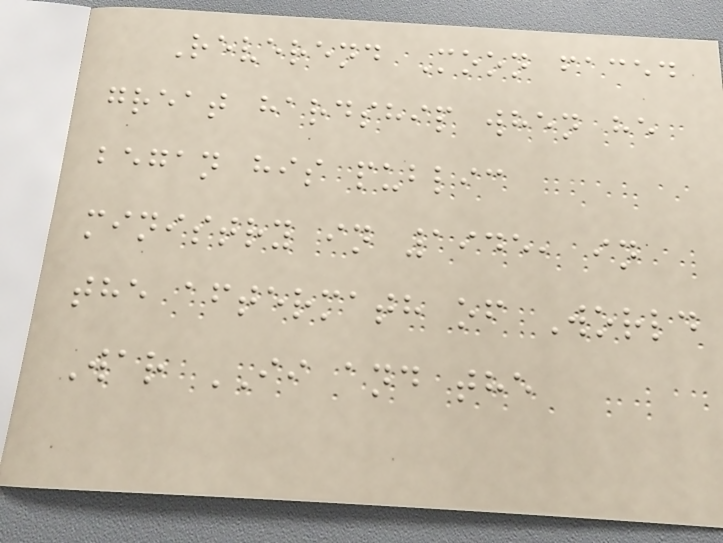Reverend Moon faced
great hardship when he
began his public
ministry in 1945, in
the aftermath of World
War II and the
